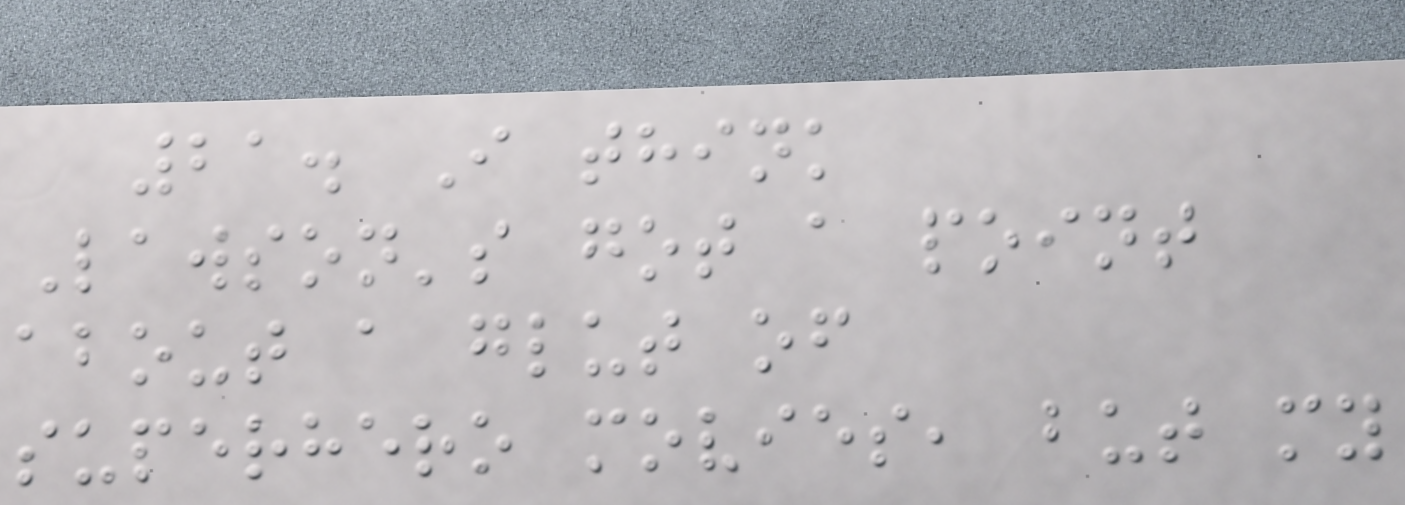21. I think
Lawson's got a point
about a glut of
superhero movies, but my
